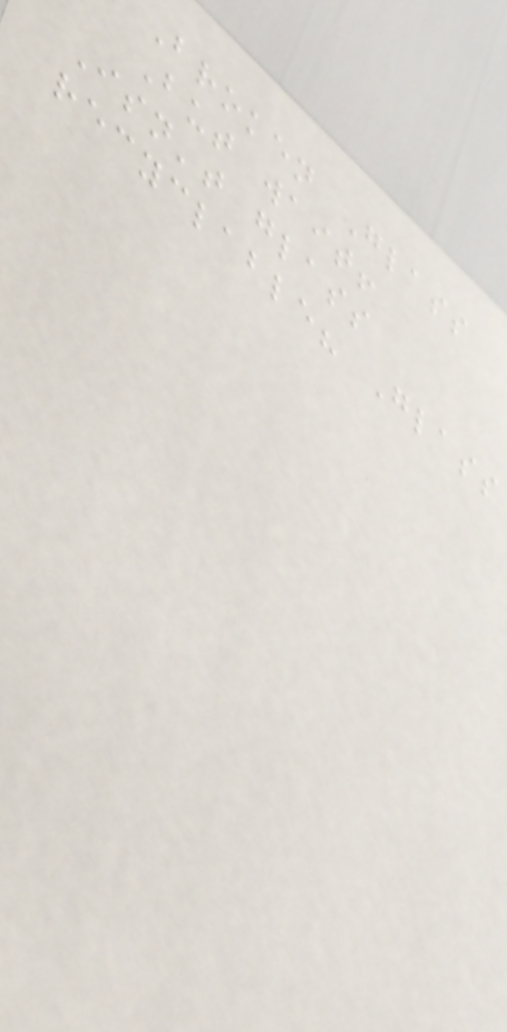Broken Glass
But wait!
Isn't glass
recyclable? Glass
